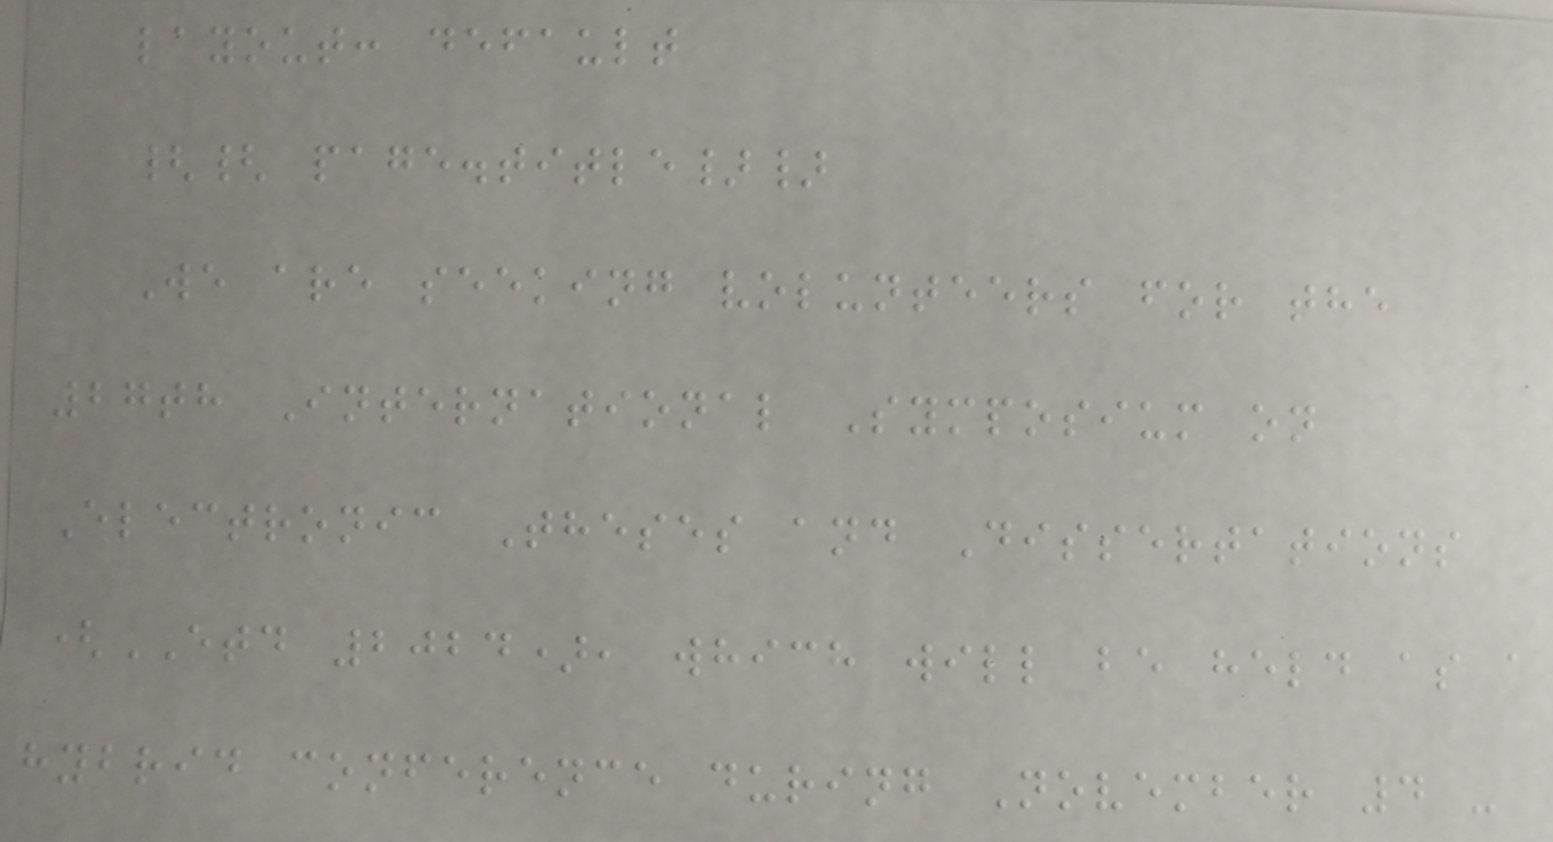layout: default
{{ page.title}}
We are seeking volunteers for the
27th International Symposium on
Electronic Theses and Dissertations
(ETD 2024), which will be held as a
hybrid conference during November 4 -
